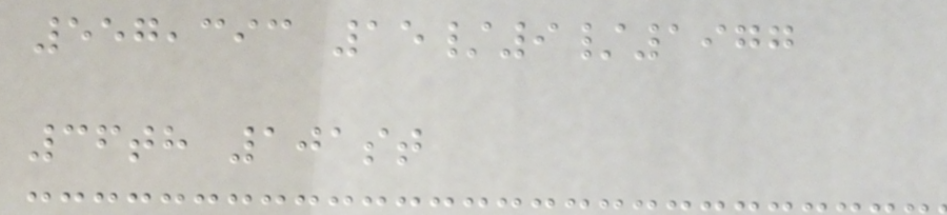557,393 15/9/1977
36th 101st
